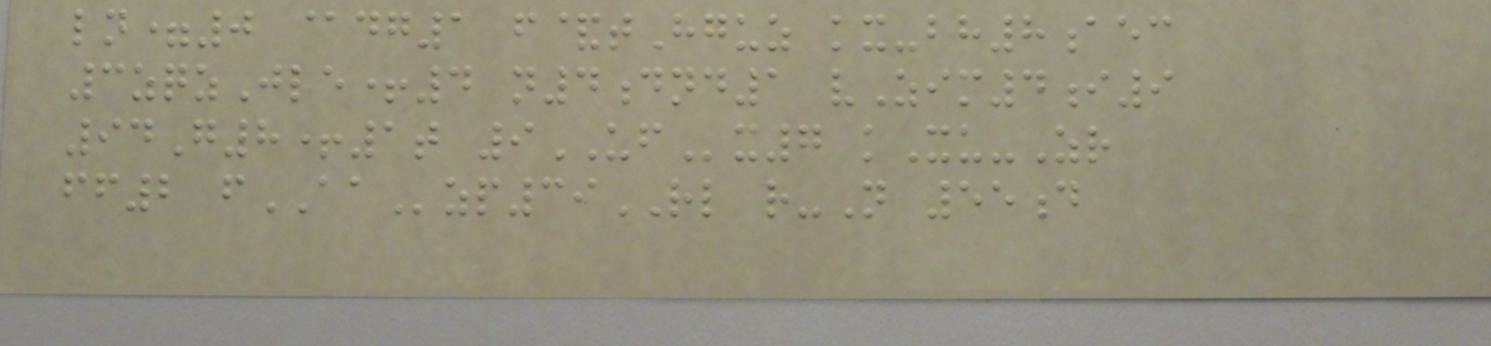ln=0 @dg1 f&tHguz kx-bh8aec
3zqzJle+4 n4dnd1 vZim4i9
94G8+1t 9UFx7 kXu-Zr
ff2 fAAzp39RL r-N 55d
